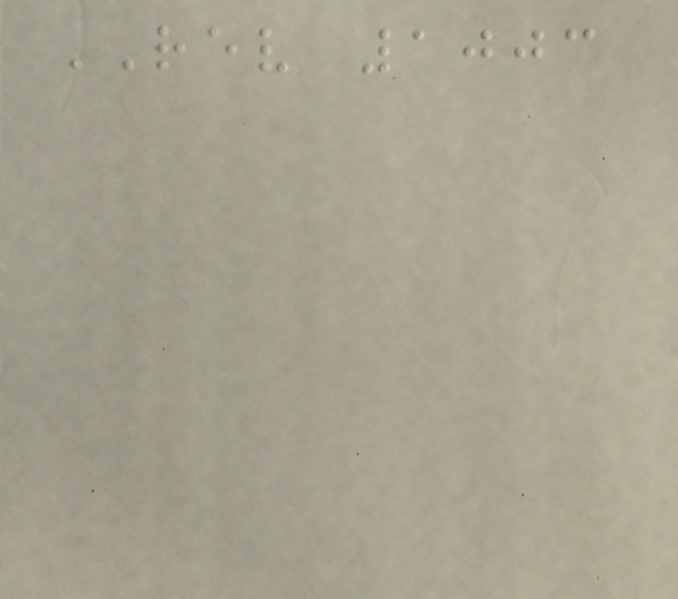REV 1003
